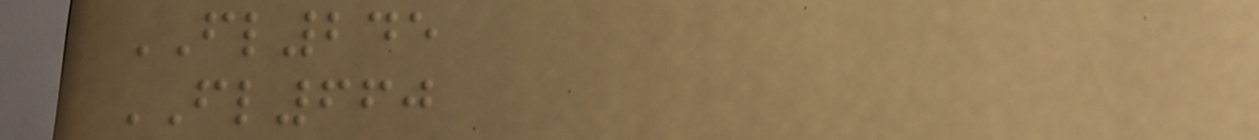FL245
FL660
